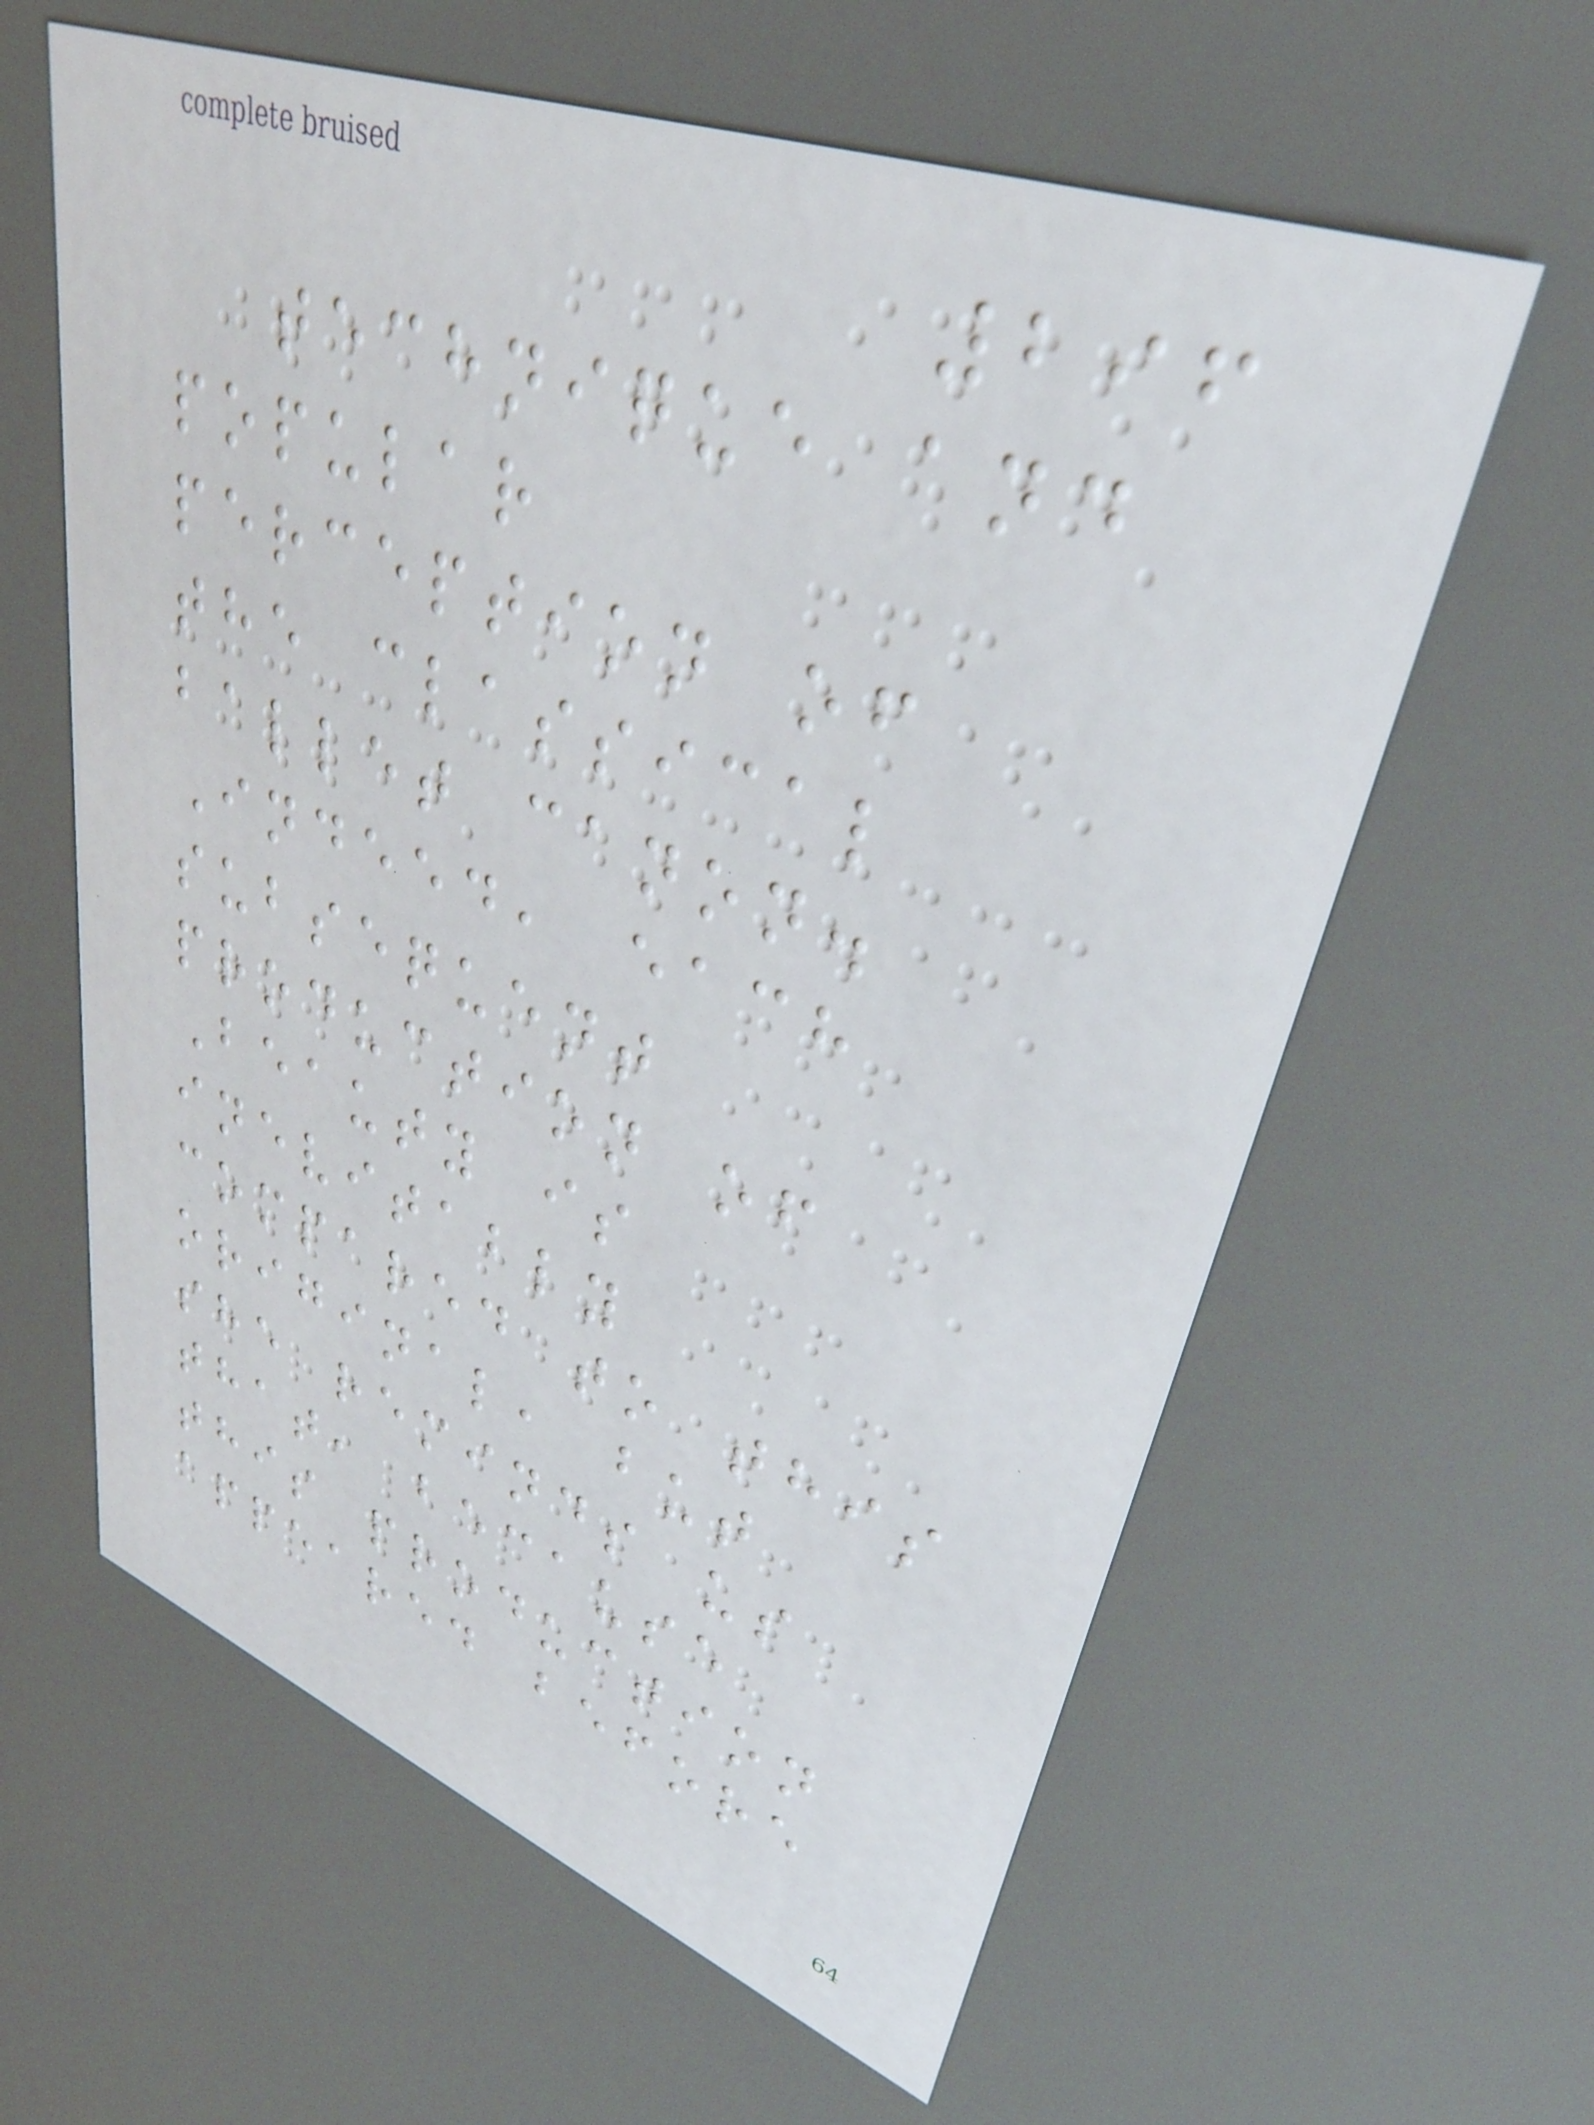296
technique and
popular
perception of
the classical
ballet canon.
Indeed, each
subsequent
production of
Beauty is
inevitably
compared to this
original, but
she reminds us
that, because
this production
appeared before
